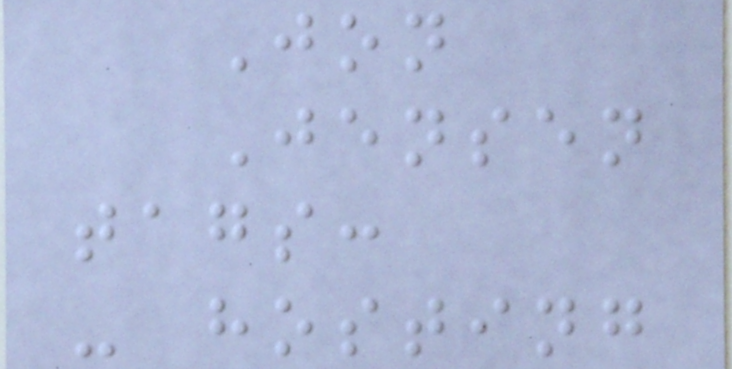Jon
Jensen
tags:
- hosting
